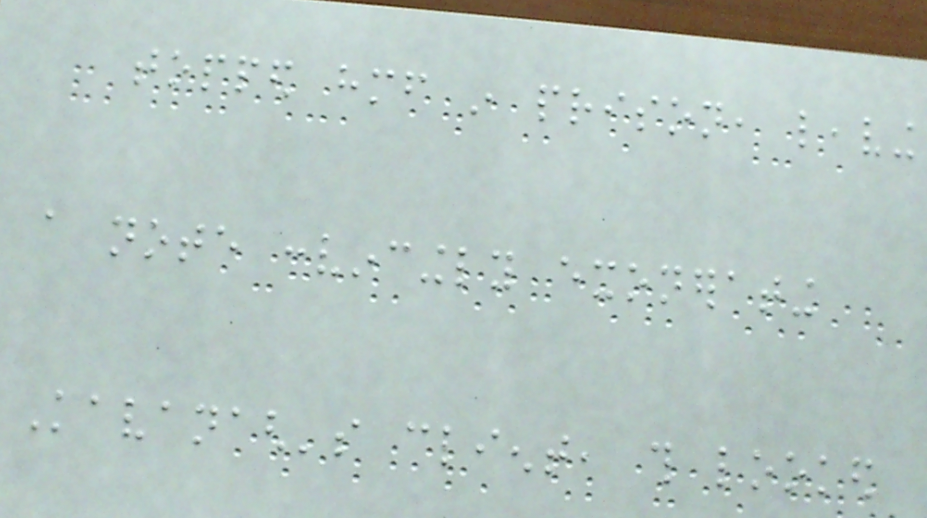topped himself in prison, leaving
a note convincingly exonerating
Kavanagh's client, this looked
